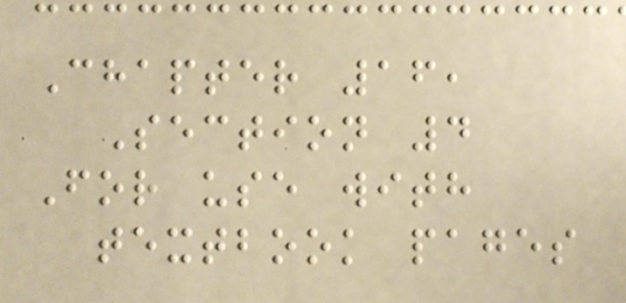Chapter 16,
Section 4
For use with
textbook pages
